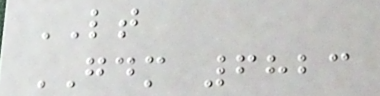LT
GDM 6823
